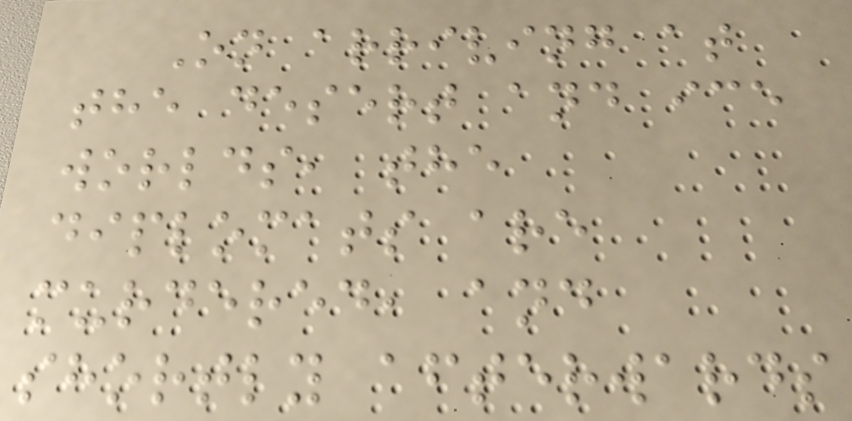On arriving at
the desert and ice
worlds, the
diplomats are
murdered, and
shortly afterwards
